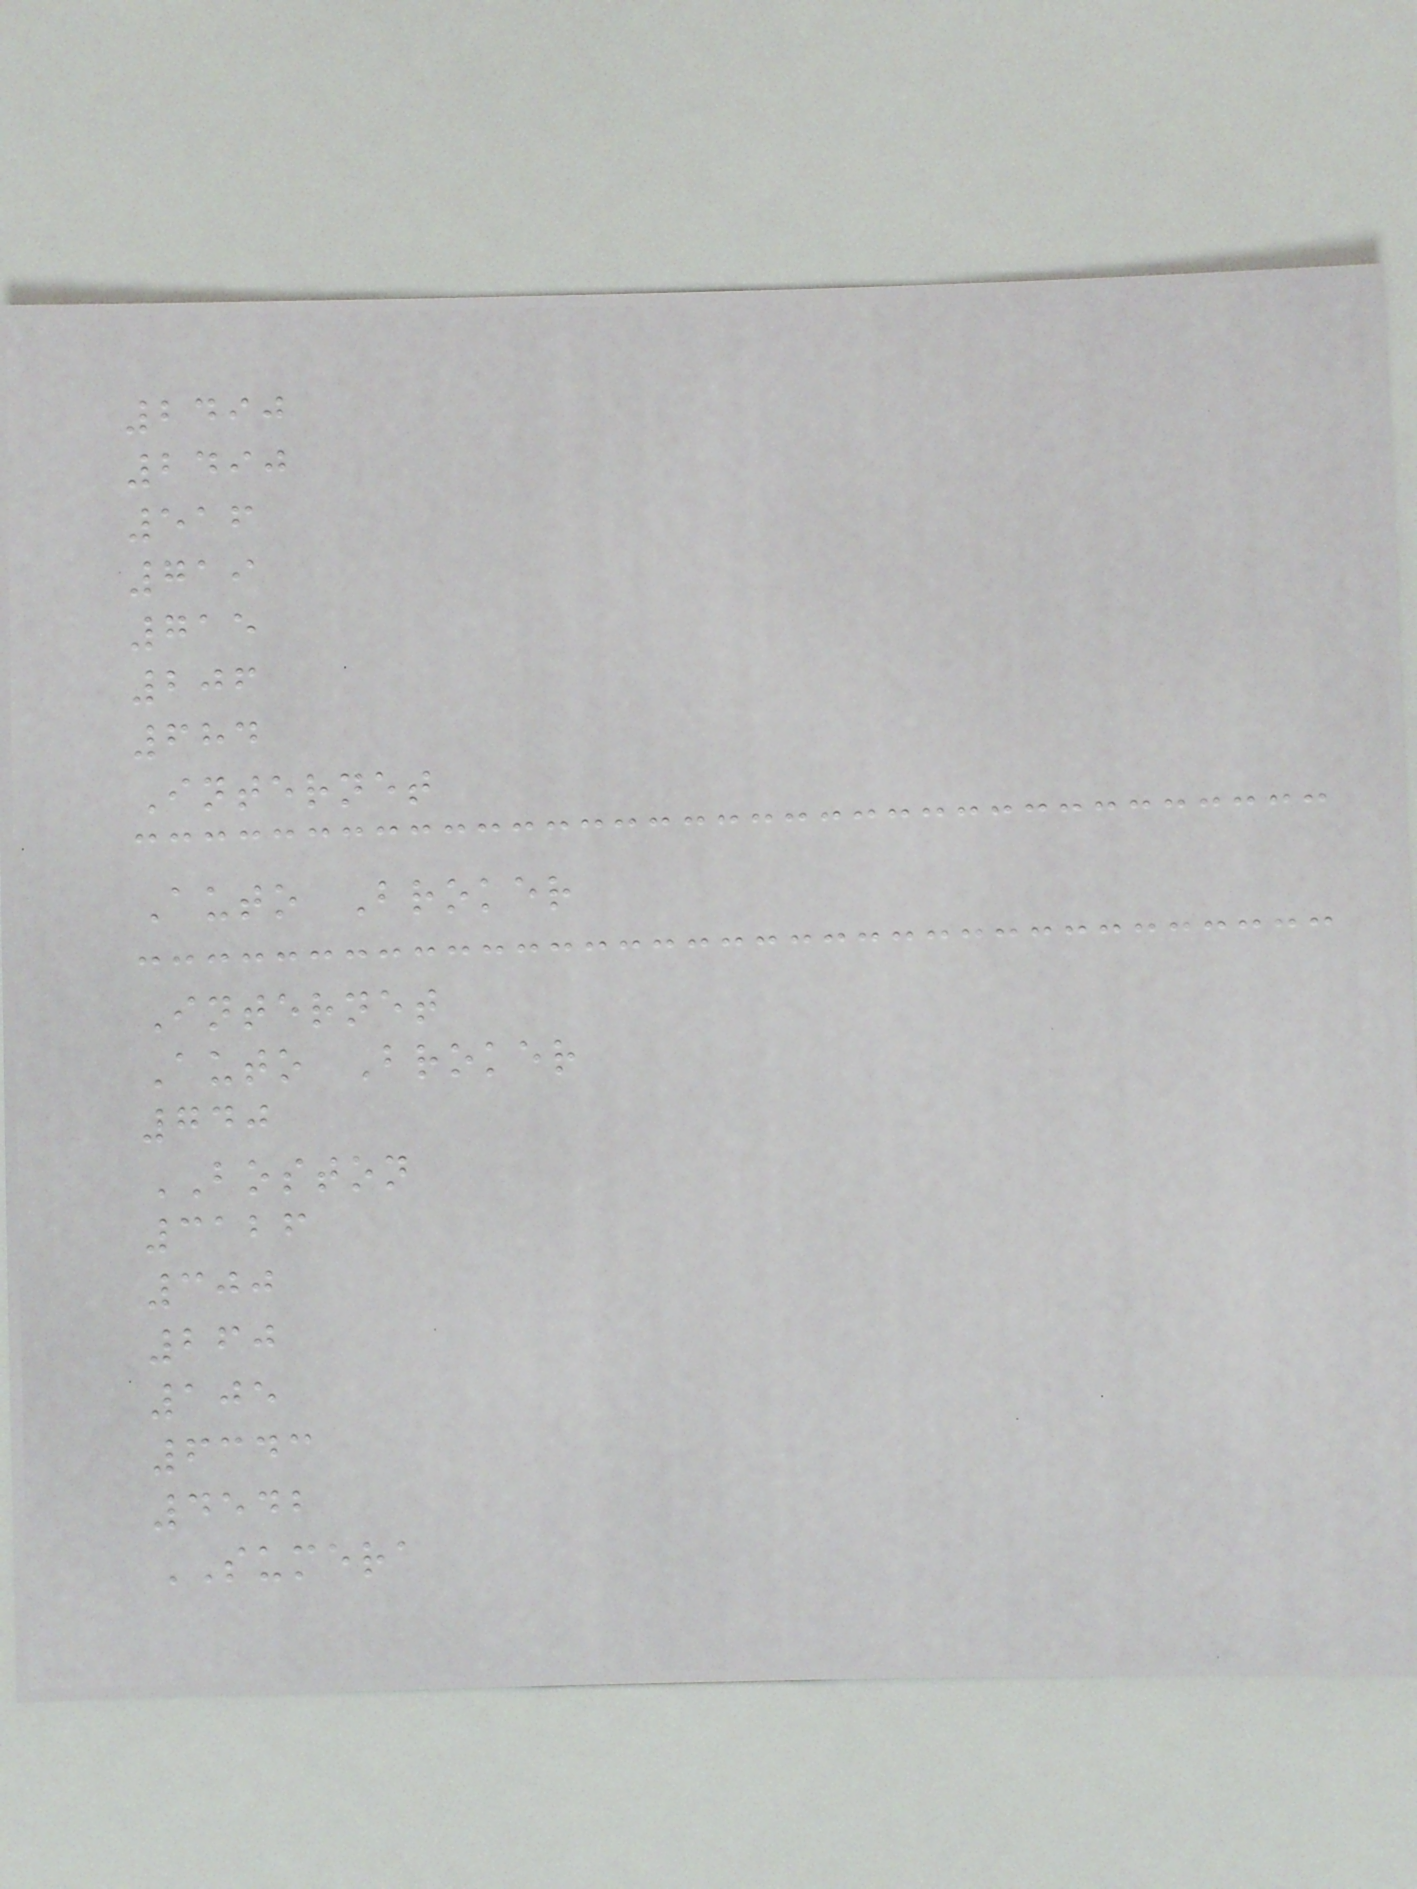2490
2490
516
719
715
206
684
Internet
Auto Broker
Internet
Auto Broker
740
BOSTON
3126
300
260
105
6343
4542
SUMERA
